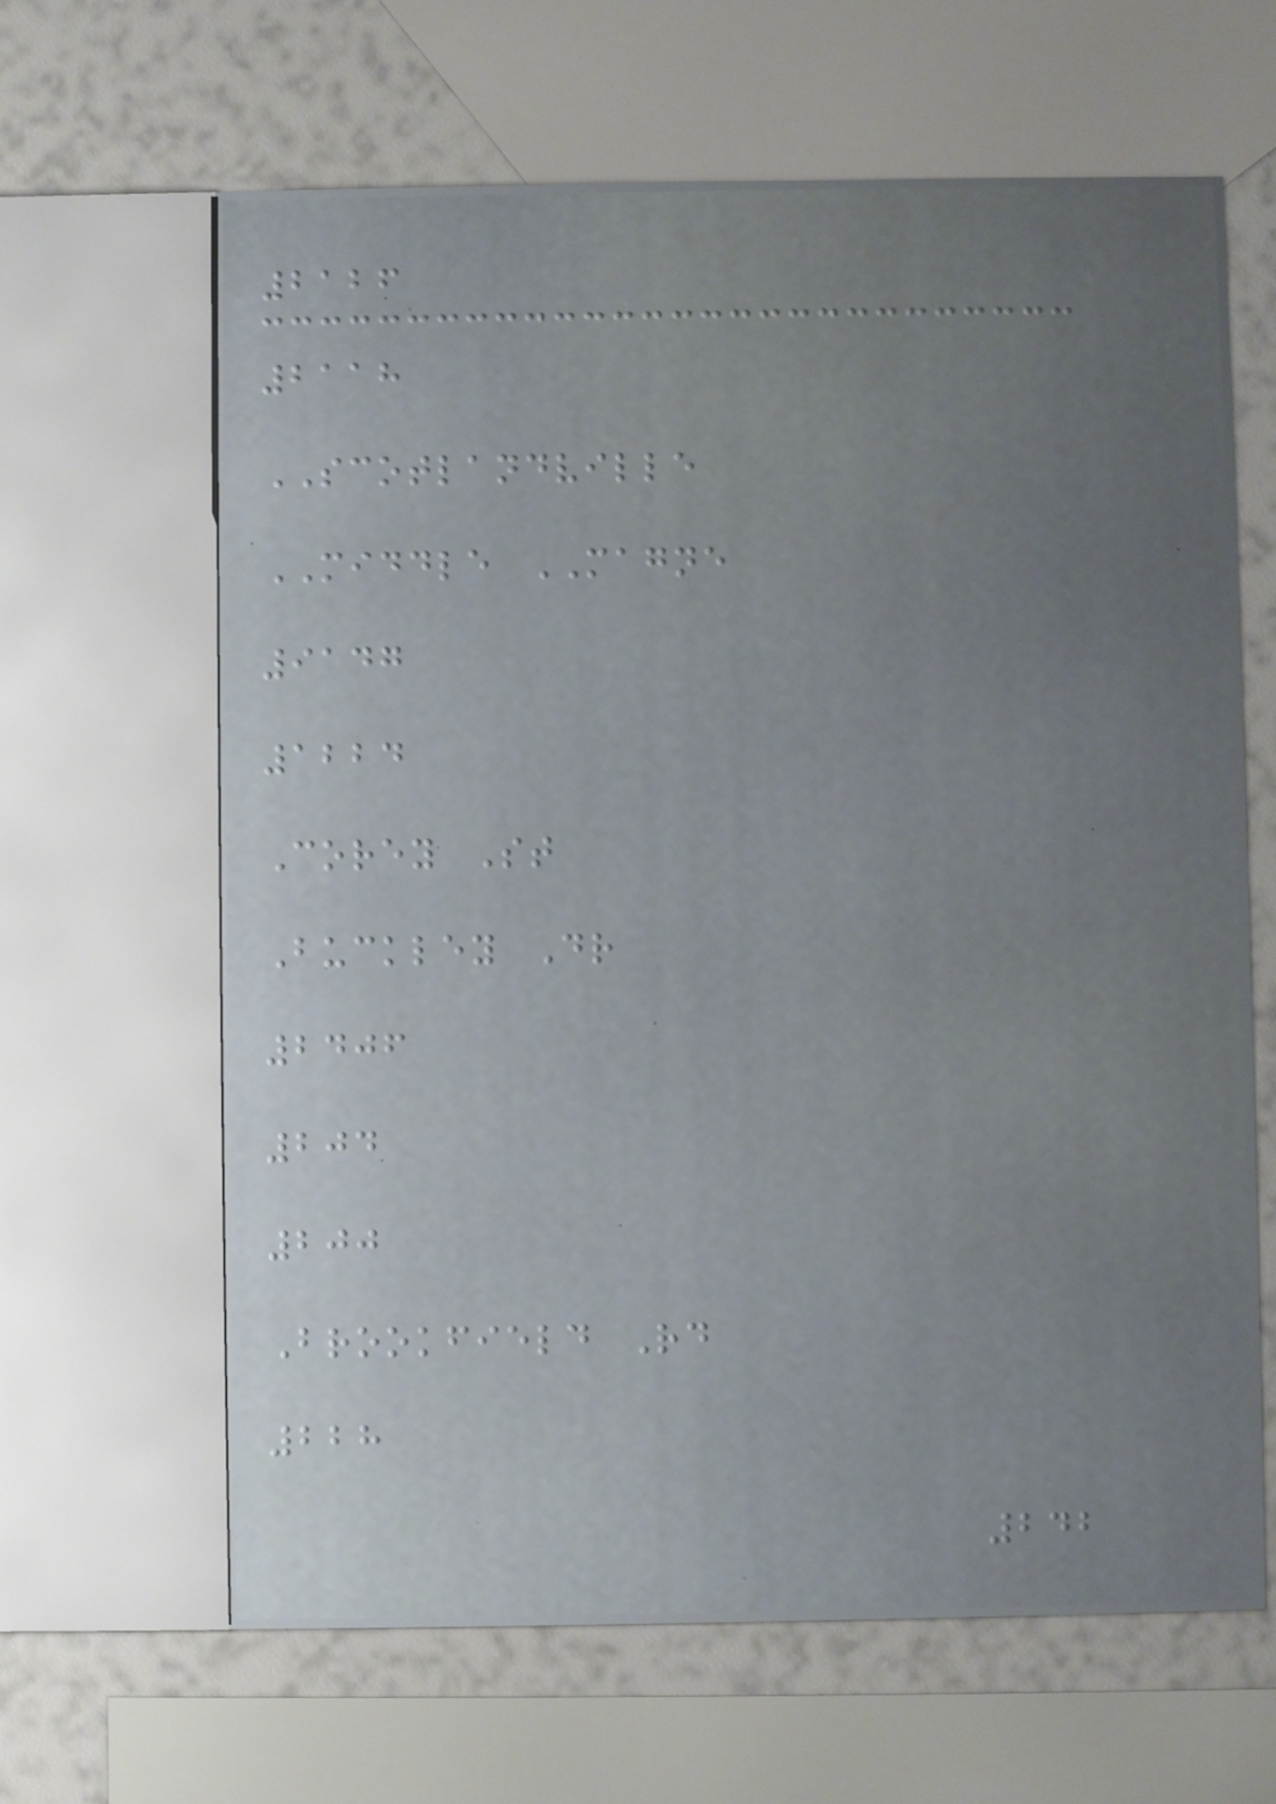2126
2118
SCOTLANDVILLE
MIDDLE MAGNE
9147
1224
Corey St
Buckley Dr
2406
204
200
Brookfield Rd
228
242
